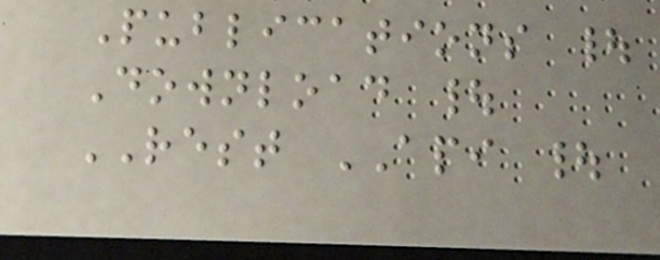Publications |
Download |
REST API |
